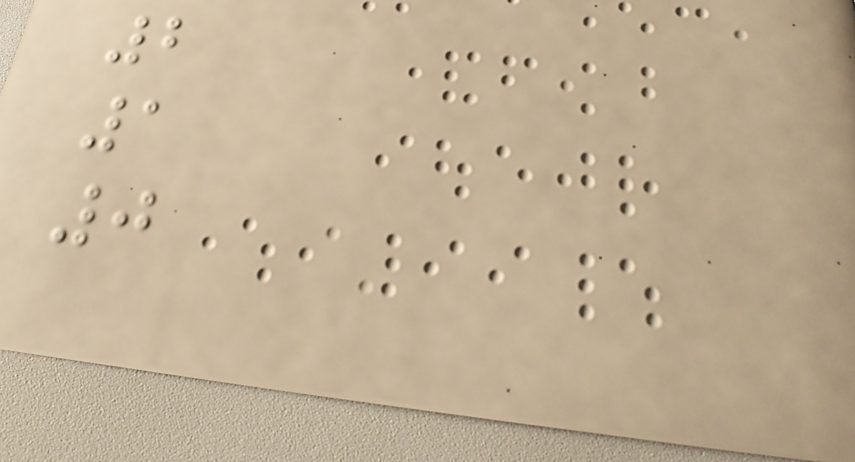2
1
0
